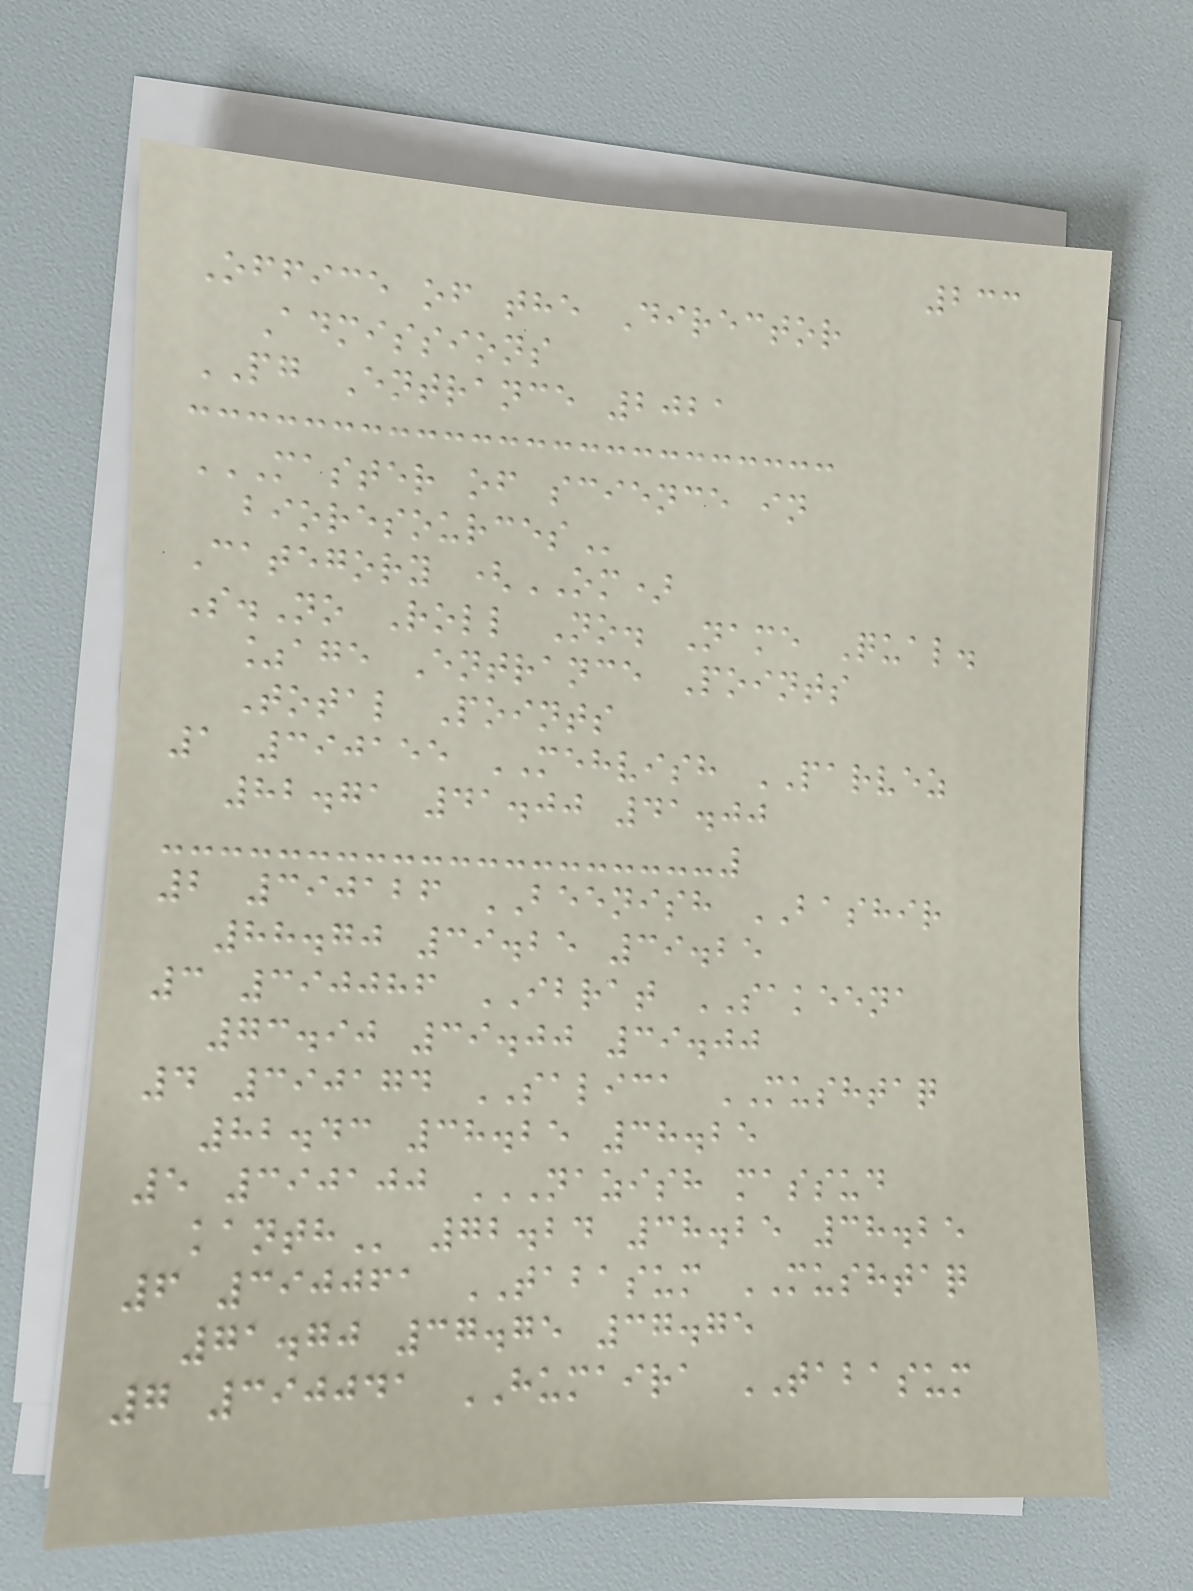233
Office of the Director
Admissions
PG Entrance 2021
MASTER OF SCIENCE IN
BIORESOURCES
Category (OM)
S.No Roll No. Name Qual.
%age Entrance Points
Total Points
1 390155 MEHVISH PARVEZ
82.71 41.00 41.00
2 390126 BEENISH BASHIR
88.70 39.25 39.25
3 390086 IBRAT SAKEENA
73.90 39.00 39.00
4 390174 SALICA MUSHTAQ
82.43 38.25 38.25
5 390100 NAZISH MASSUD
KANTH 72.24 38.25 38.25
6 390061 TABASUM MUSHTAQ
71.70 37.75 37.75
7 390041 HUMAIRA TABASUM
